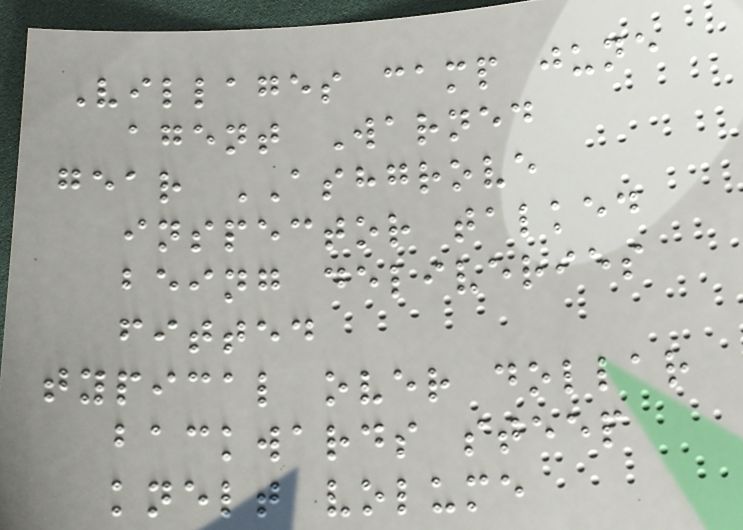Villages camp june
agent Warned
gear ASHGROVE
inspector talked
being deliveries
fitted
typical over dollar
backwards steep
knelt volume
